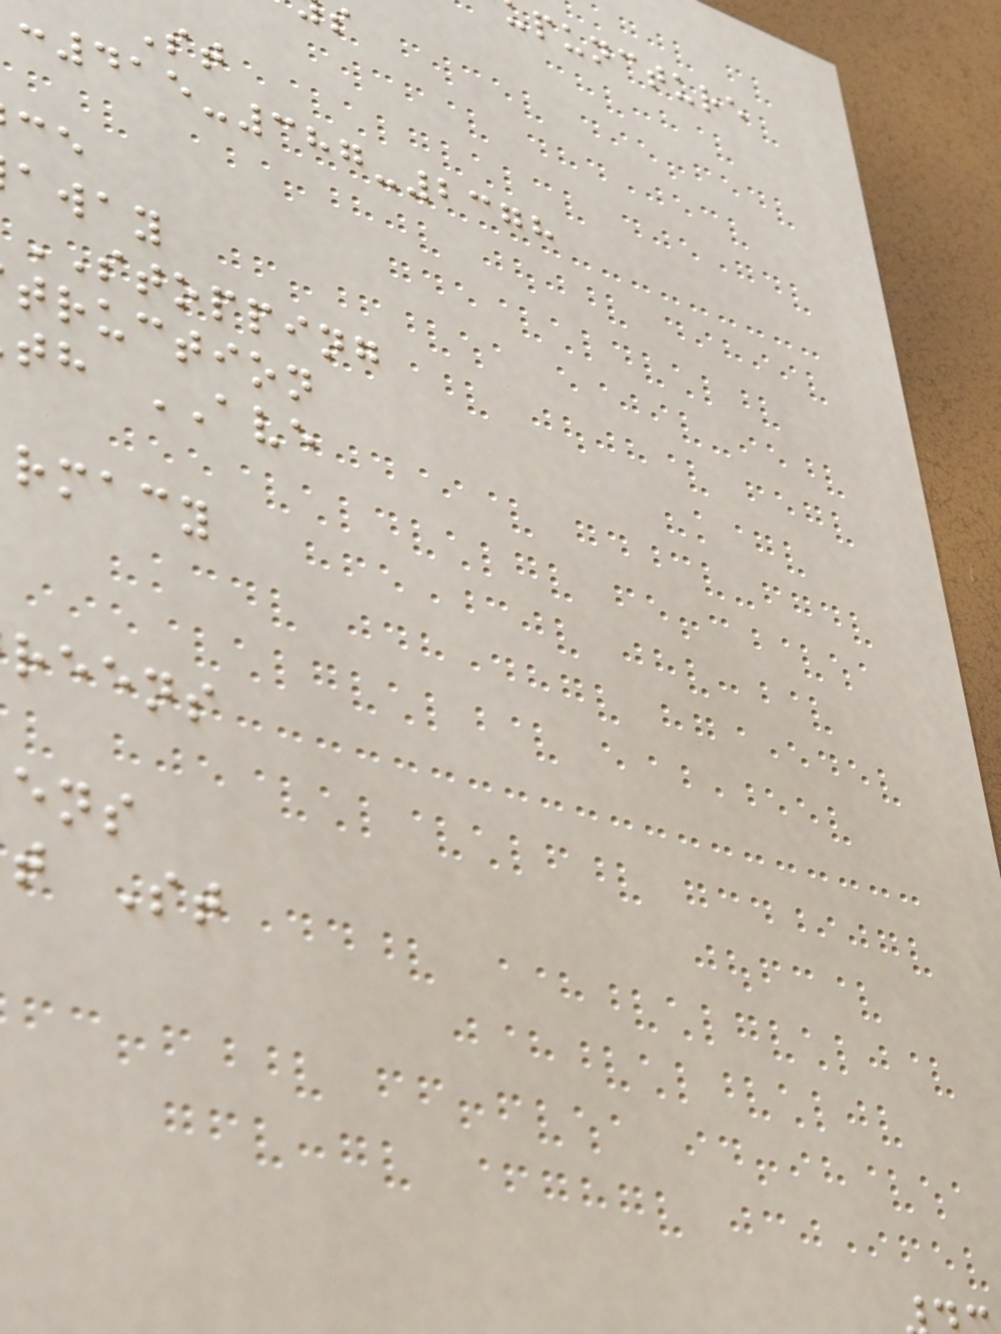puncture
:415-387-2378
away
STOPPING
truction
th AVE
rmacy
reens
t St
